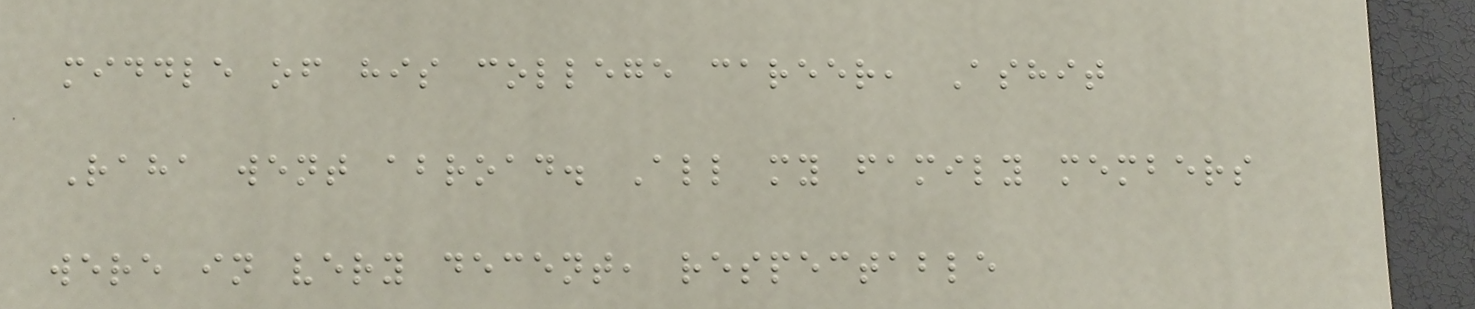middle of his college career, Ashit
Raha went abroad. All my family members
were in very decent, respectable
